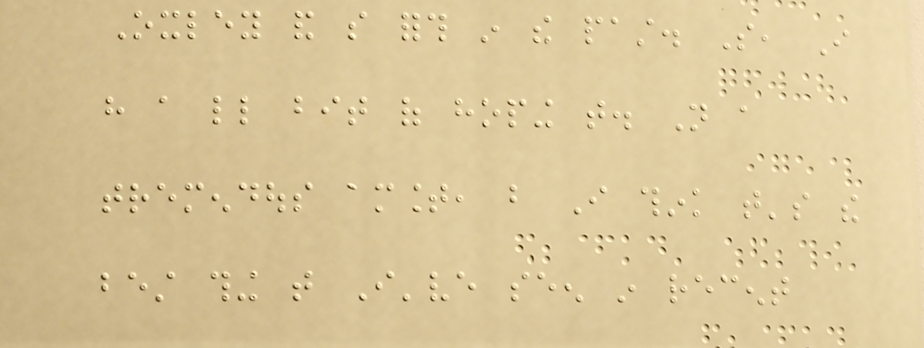Oxley and so forth in the past. So, I
have a little bit of hoping that. Not a
tremendous amount, but I think that's the
best thing that I've seen in recent
